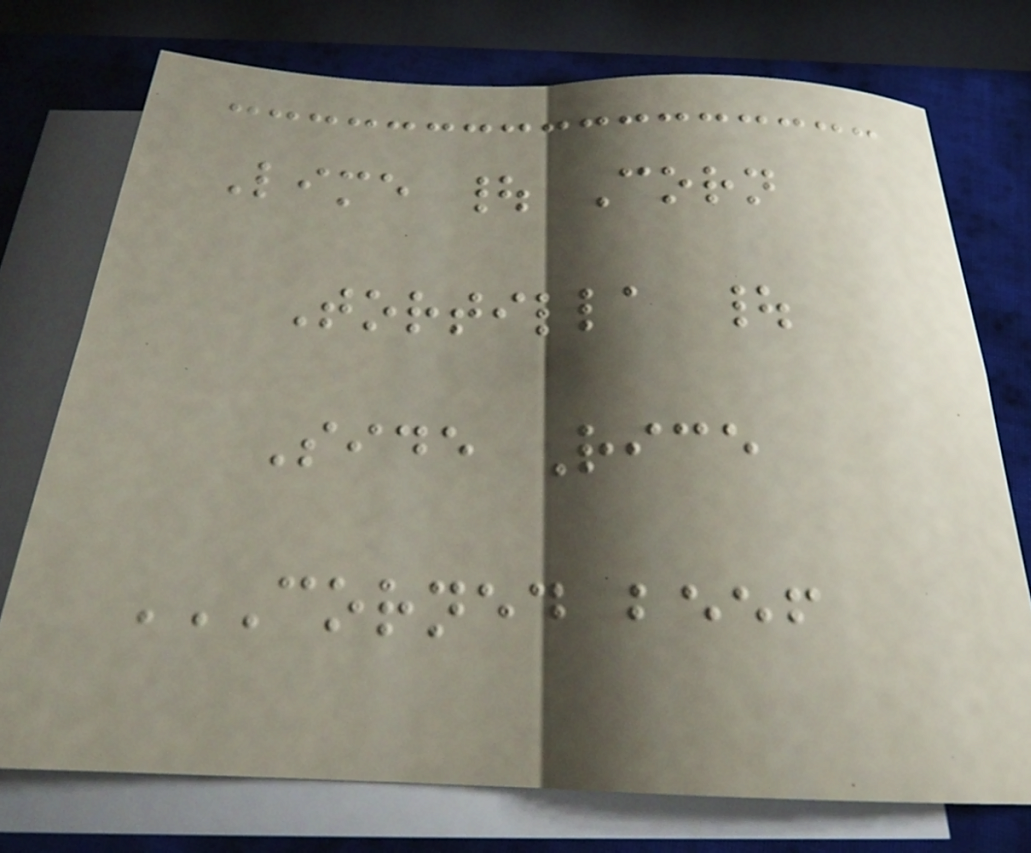Lime | Corn
Tortilla |
Side Rice
CORNED BEEF
